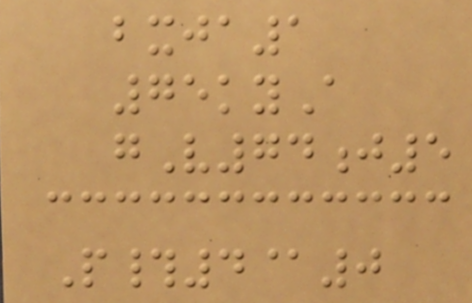bxja1
75kyA
gV74j5
P#4@0
